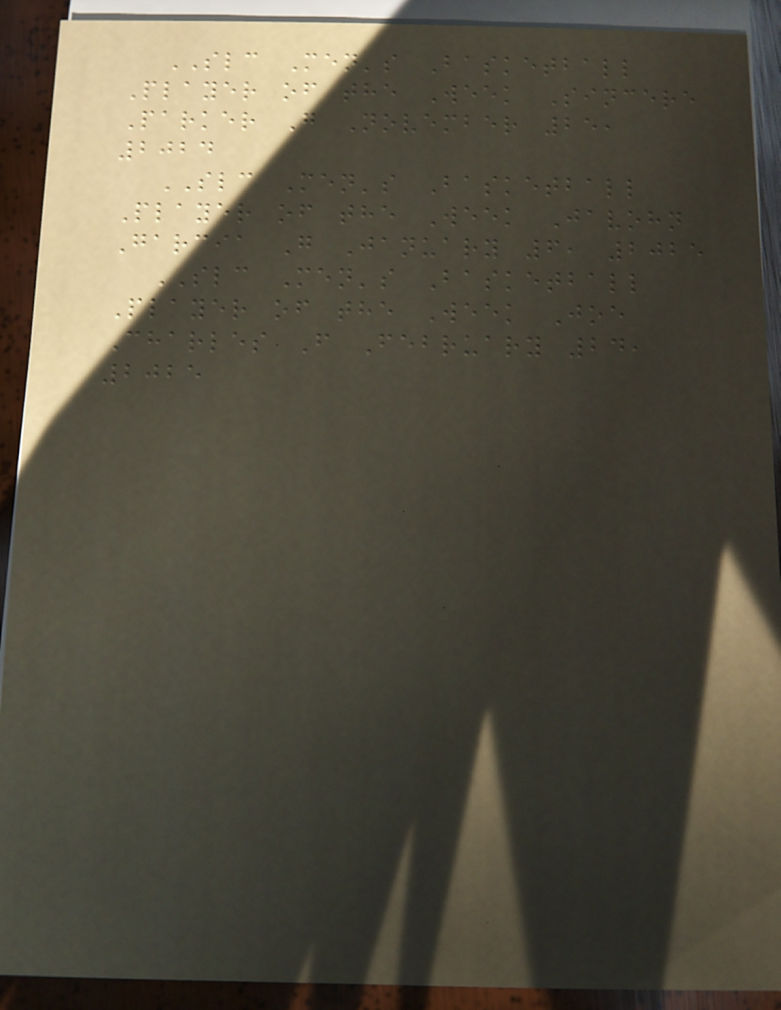SLC Men's Basketball
Player of the Week Sincere
Parker G November 25,
2024
SLC Men's Basketball
Player of the Week Javohn
Garcia G January 6, 2025
SLC Men's Basketball
Player of the Week Joe
Charles F February 24,
2025
